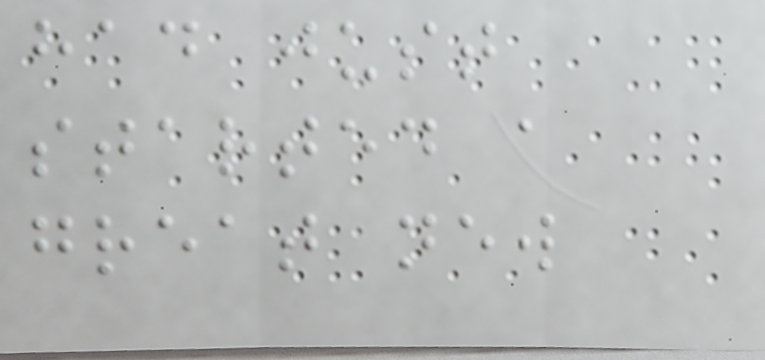had just
started a
great new
